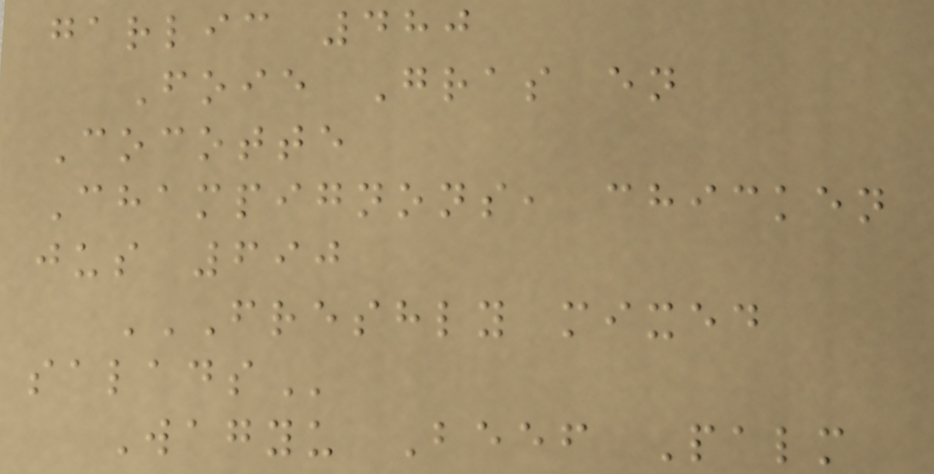garlic 480
Foie Gras en
Cocotte
Champignons, chicken
jus 690
FRESHLY MIXED
SALADS
Wagyu Beef Palm
